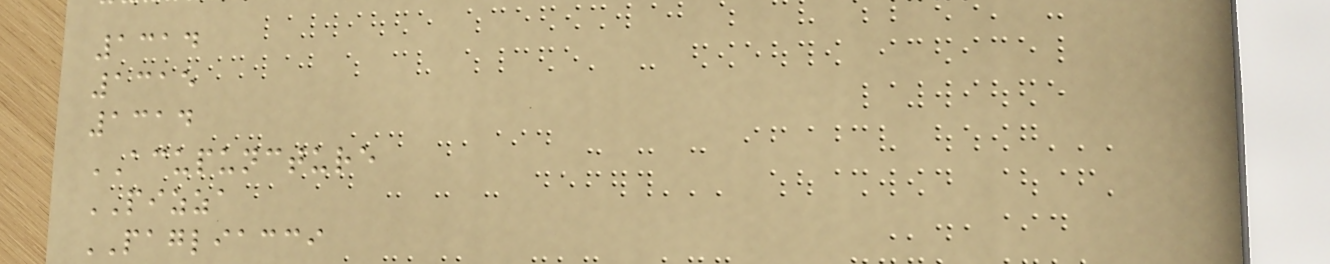1314
1315
1314
ACUPUNCTURE
PIZZA
PAGLIACCI
